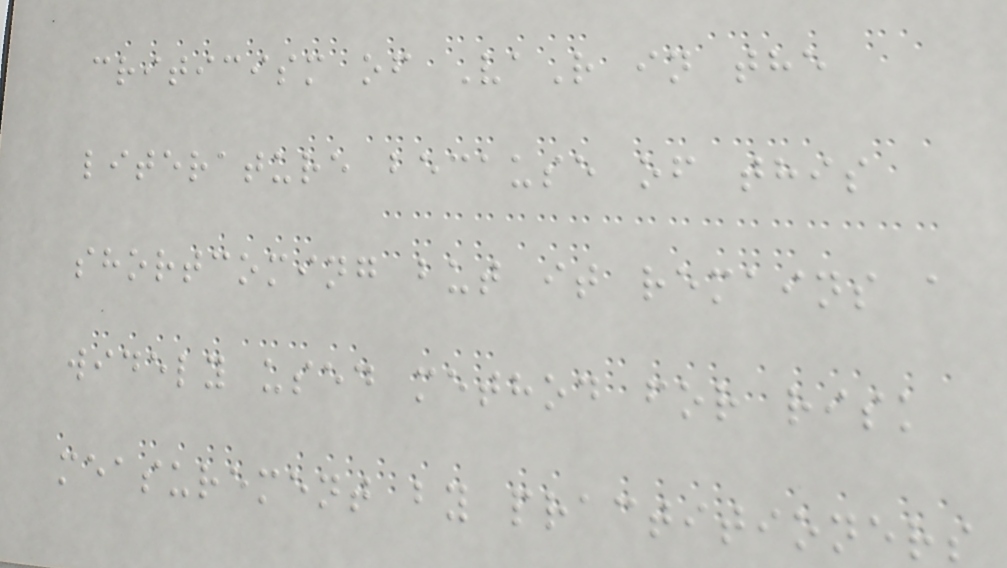criticism of VaR in the
literature because of this
shortcoming but it remains a
widely used method for risk
measurement by practitioners
